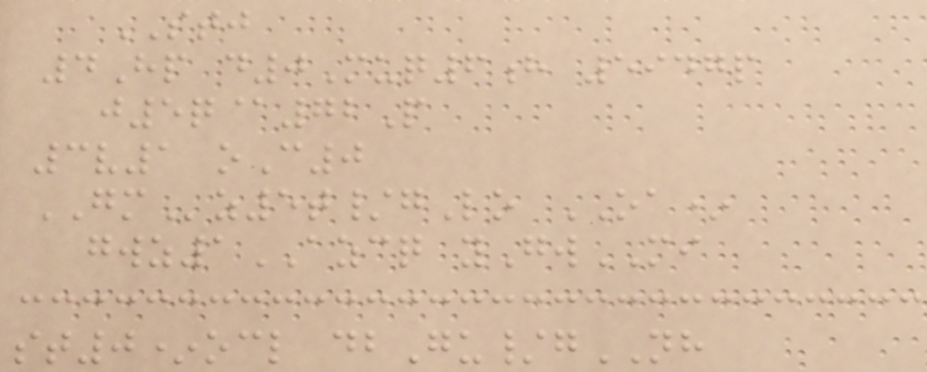STJ
4Hp d0Muq6h 5947p
j5q@72P
3v1 oC0
GMz5t/gLo OA*
gwz1AZCQ yGwMI
st0*ocl dbGu/gNH
